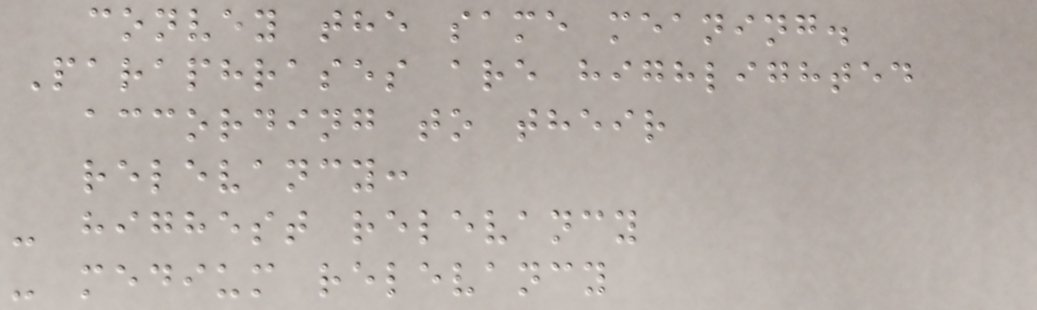convey the same meaning.
Paraphrases are highlighted
according to their
relevancy:
- highest relevancy
- medium relevancy
